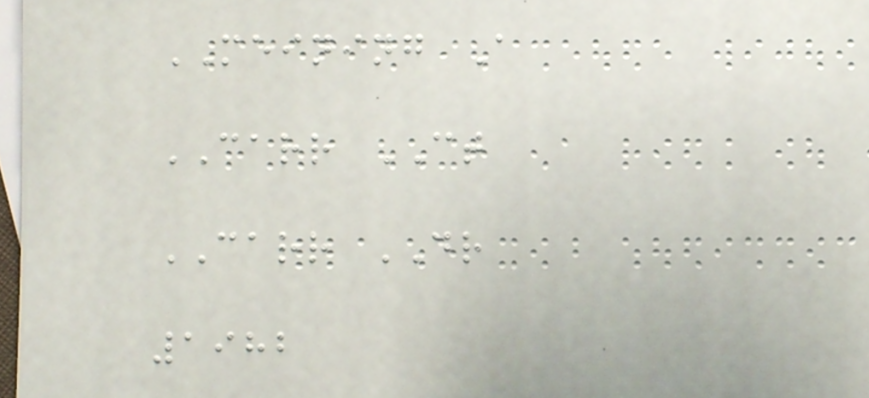MEINING A
CARR CT
CARR DR
1982
